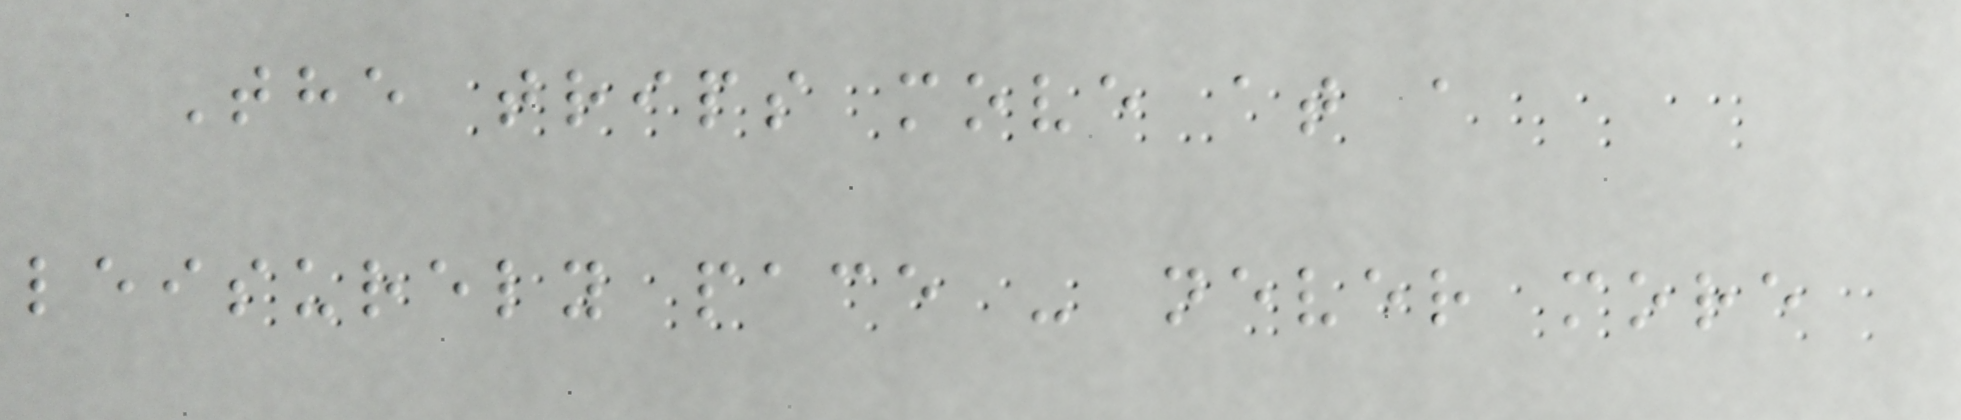The trips move at a
leisurely pace - never more
